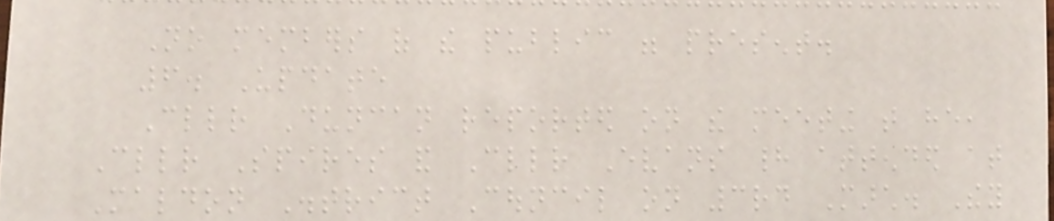No members of the public were present.
6. Update
Cllr Duncan reported on the meeting that he,
Cllr Spires and Cllr Evans had attended at
Maldon District Council on 3rd March. They
